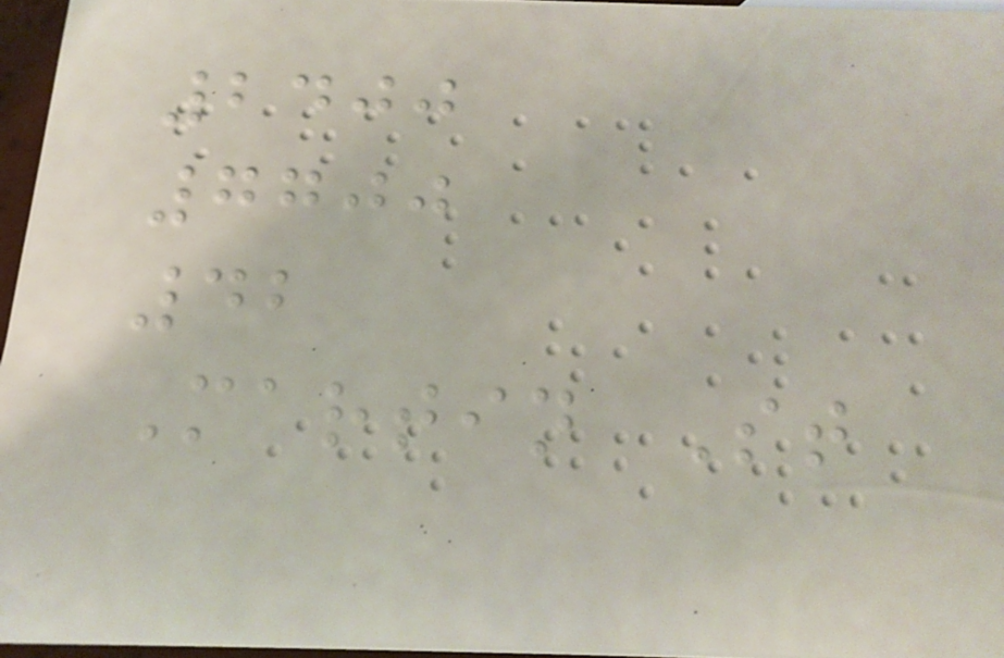2400
7700
42
Martin St
